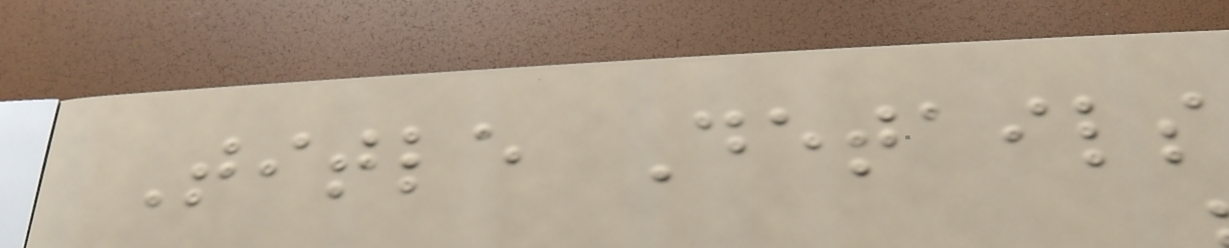Title Details
